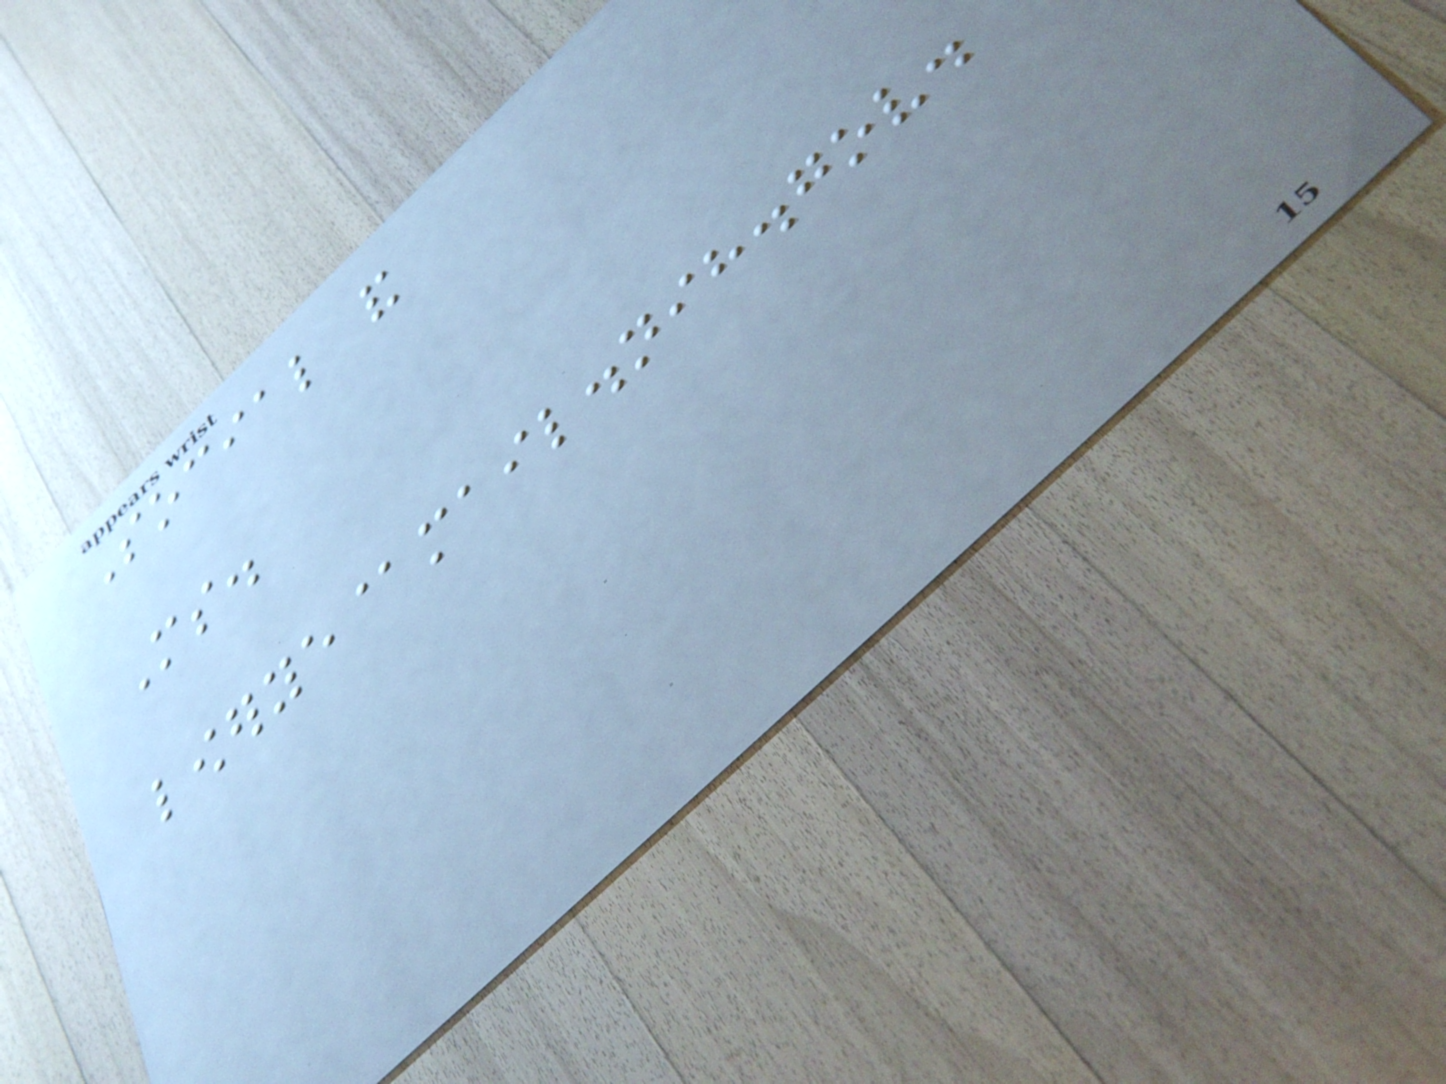Social and
Ms.
lowerye@mail.nih.gov.
